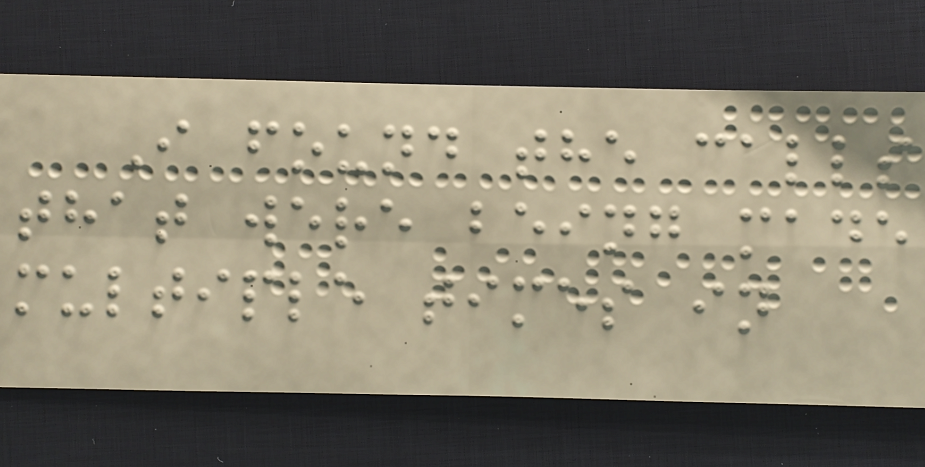I found the calls
that were being made
multiple times in
